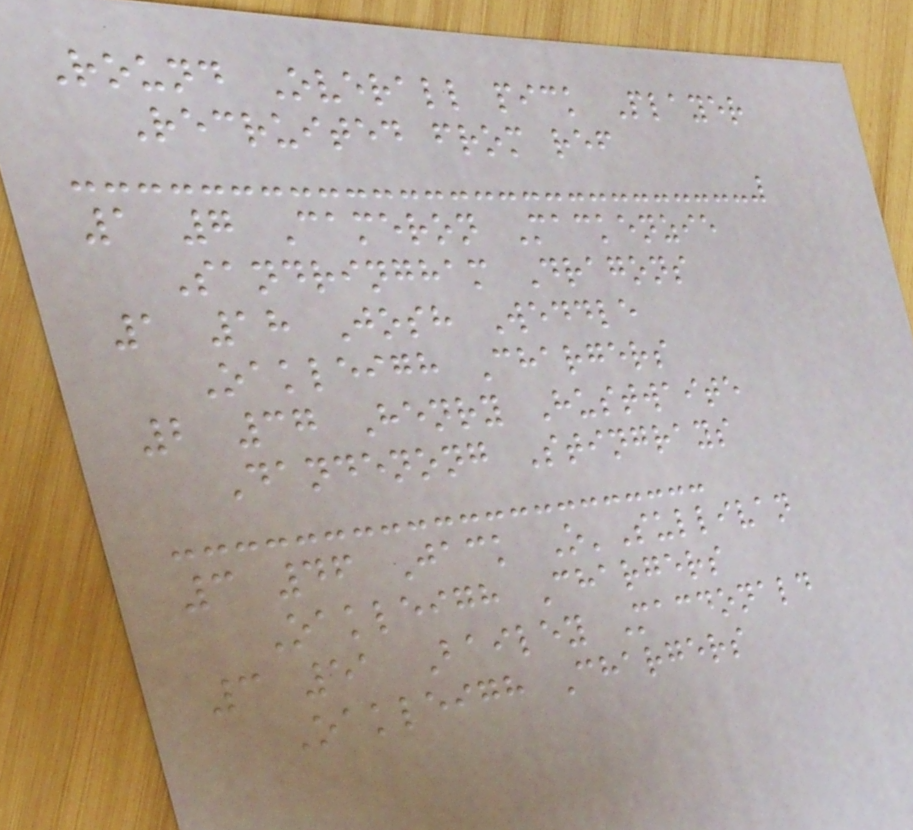Round Overall pick Player
Recruited from ref
1 7 Cameron Mackenzie
Sandringham Dragons
1 18 Josh Weddle
Oakleigh Chargers
2 37 Henry Hustwaite
Dandenong Stingrays
3 46 Jack O'Sullivan
Oakleigh Chargers
3 51 Bailey Macdonald
Oakleigh Chargers
